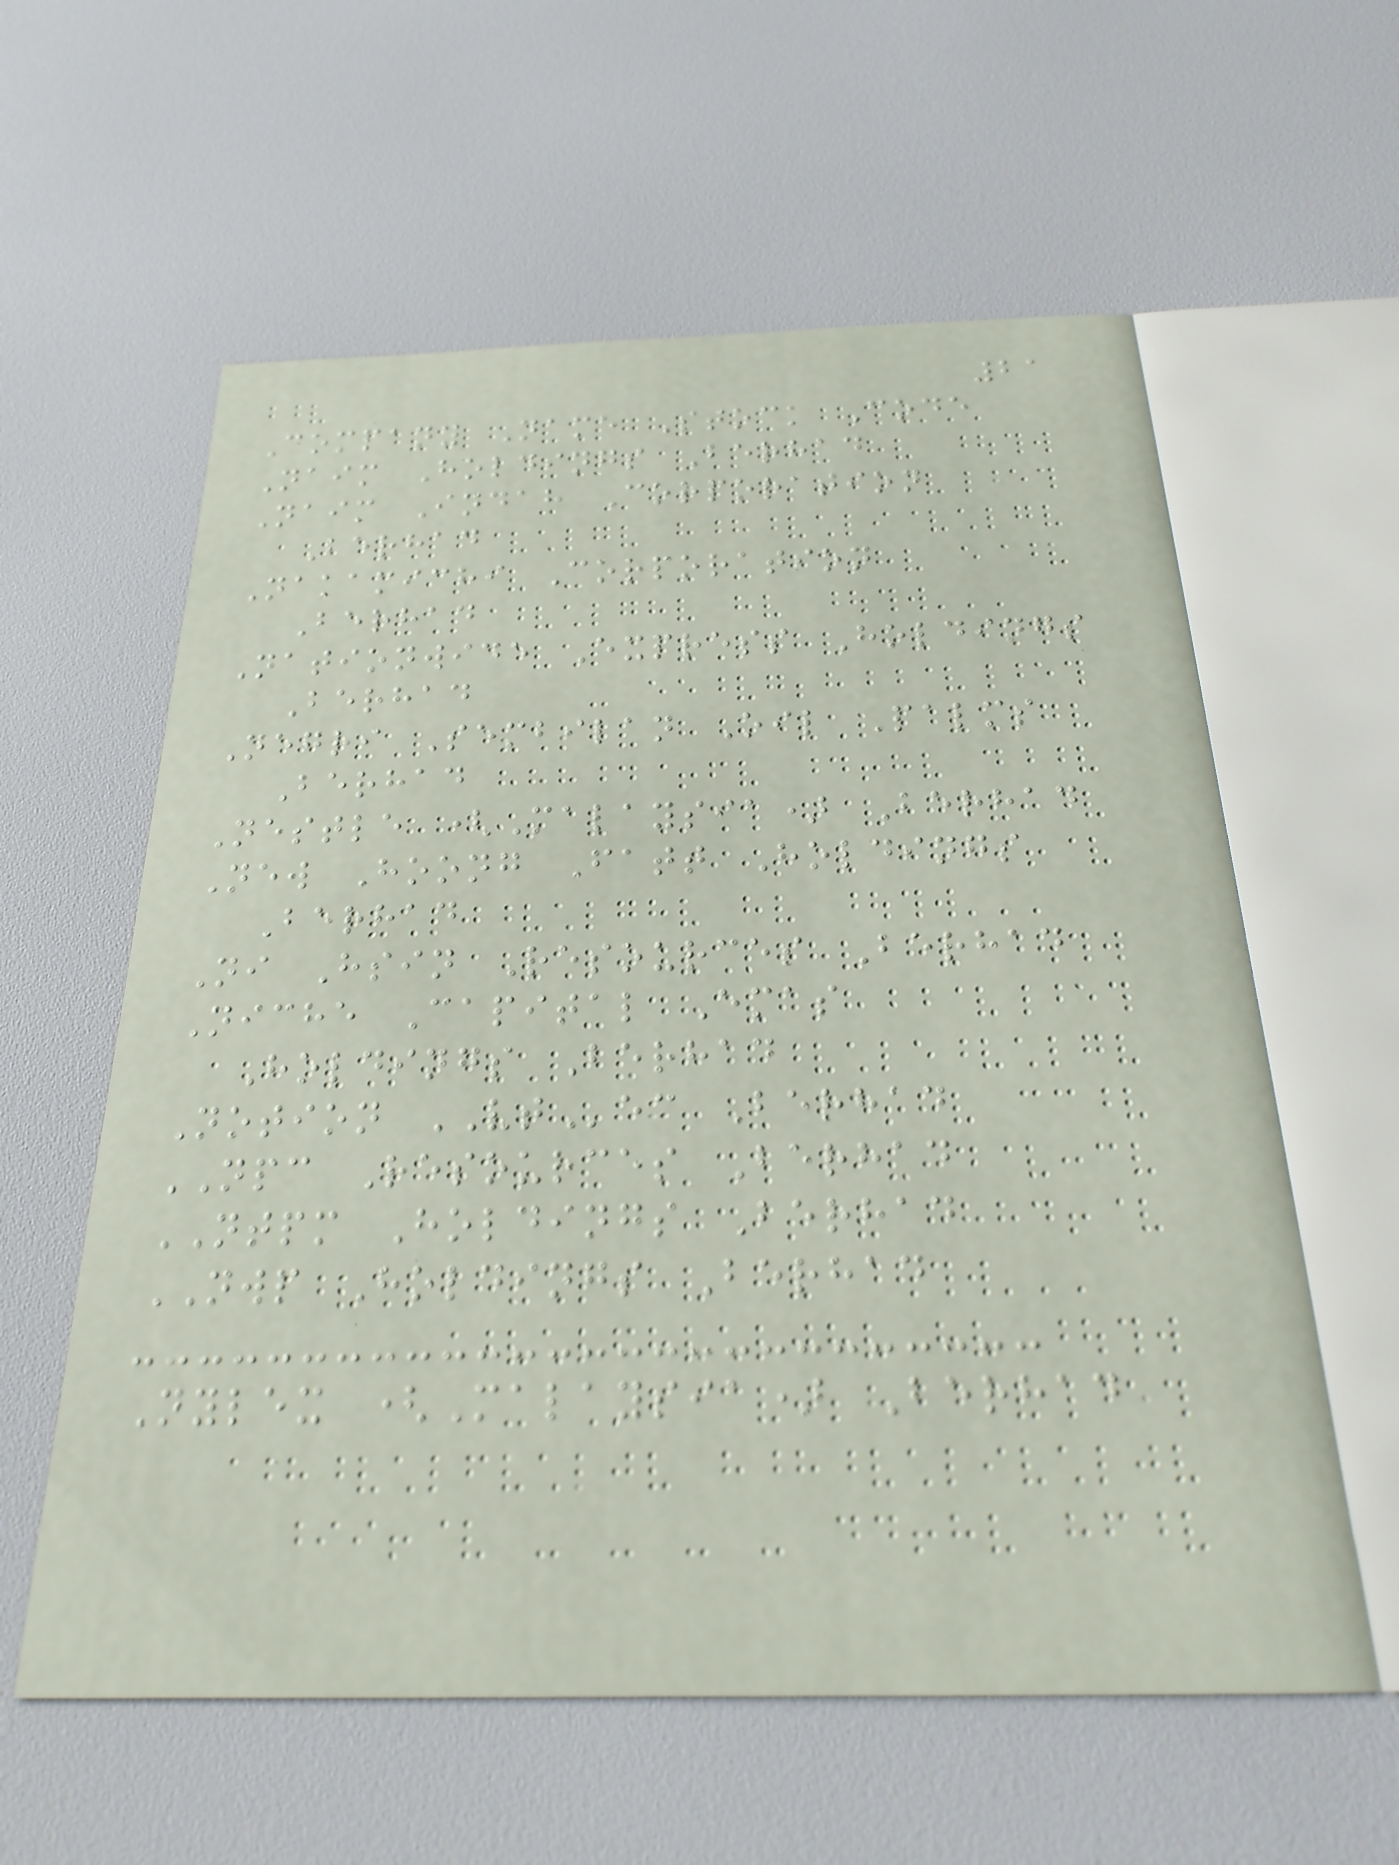21
Company Name Stock Code
Naim Holdings Berhad
Naim Indah Corporation
Berhad
Nakamichi Corporation
Berhad
Nationwide Express Holdings
Berhad
Negri Sembilan Oil Palms
Berhad
Nestle (Malaysia) Berhad
New Hoong Fatt Holdings
Berhad
Ni Hsin Resources Berhad
Niche Capital Emas
Holdings Berhad
Notion VTec Berhad
NPC Resources Berhad
NTPM Holdings Berhad
NWP Holdings Berhad
Nylex (Malaysia) Berhad
